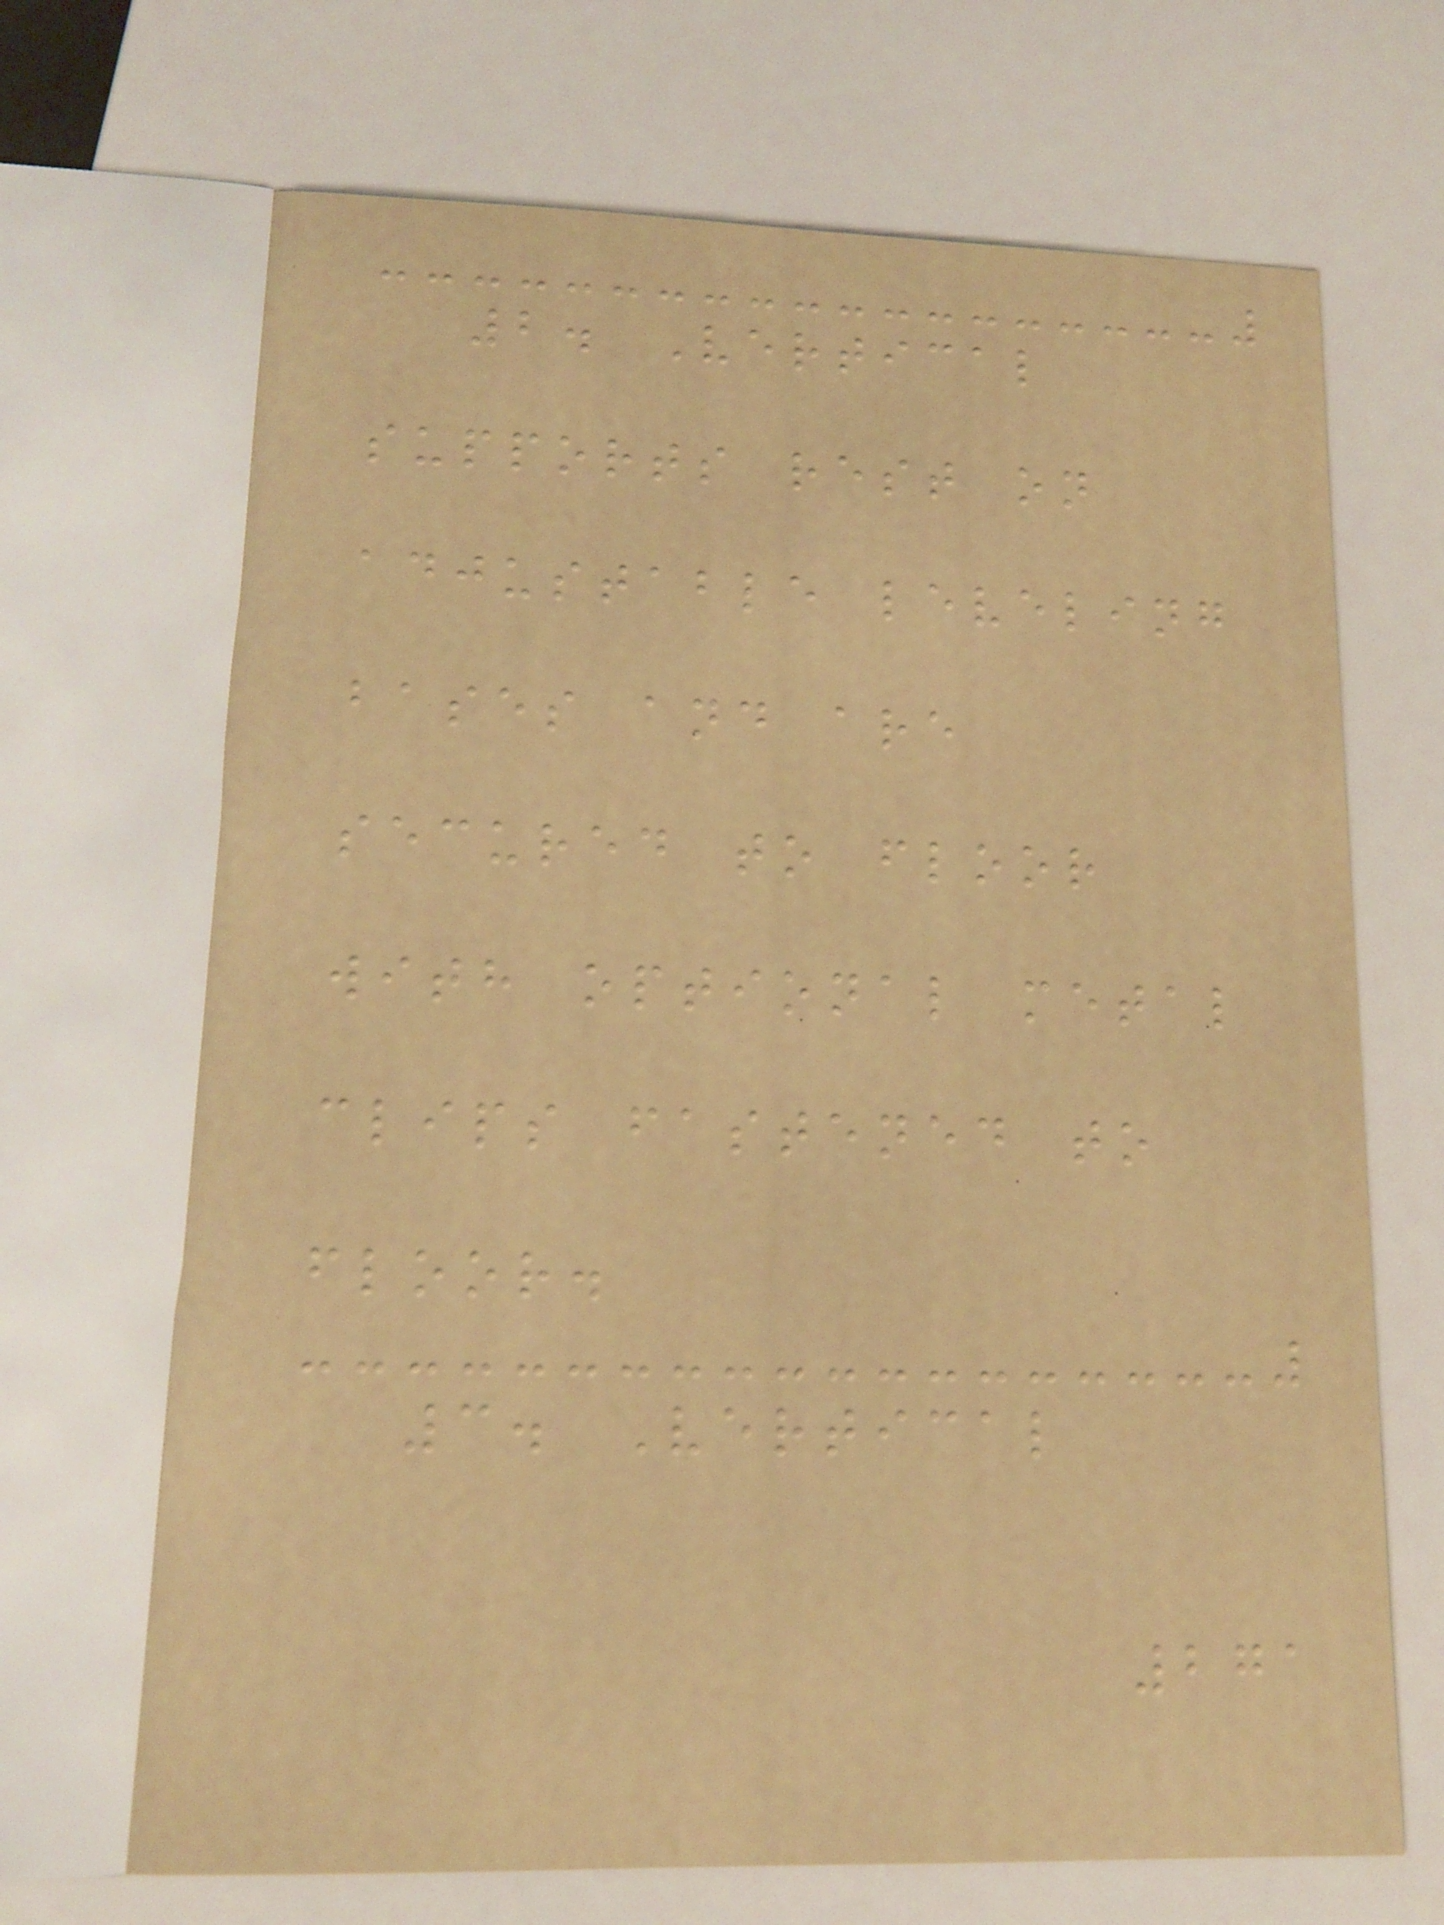2. Vertical
supports rest on
adjustable leveling
bases and are
secured to floor
with optional metal
clips fastened to
floor.
3. Vertical
271
